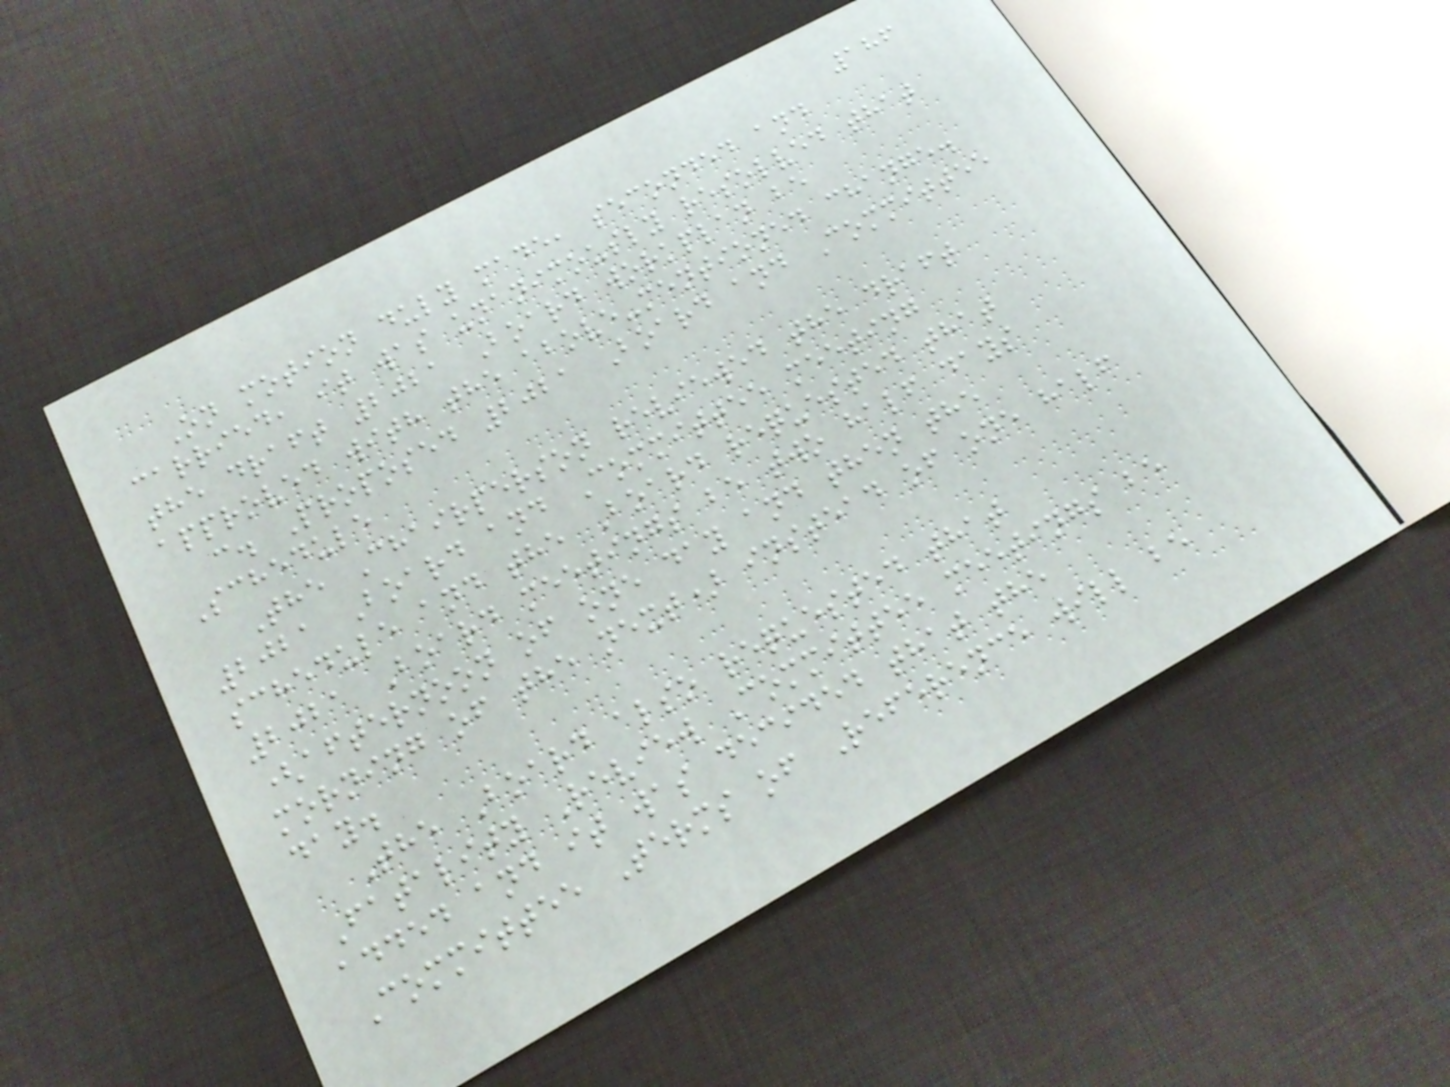186
On motion duly made, seconded and
carried, it was unanimously resolved that
the draft 2021 Board workplan be
approved with the above-mentioned change.
c. Proposed 2021 Board and Committee
Schedule
The Chairperson reviewed the draft
2021 Board and Committee meeting
schedule and the Board requested that
2021 Board meetings be two half days
(afternoon of one day and then the
morning of the next) instead of one half
day.
The Board also requested that
Fatality Review Committee meetings be
added and it was decided that the
Committee Terms of Reference will be
